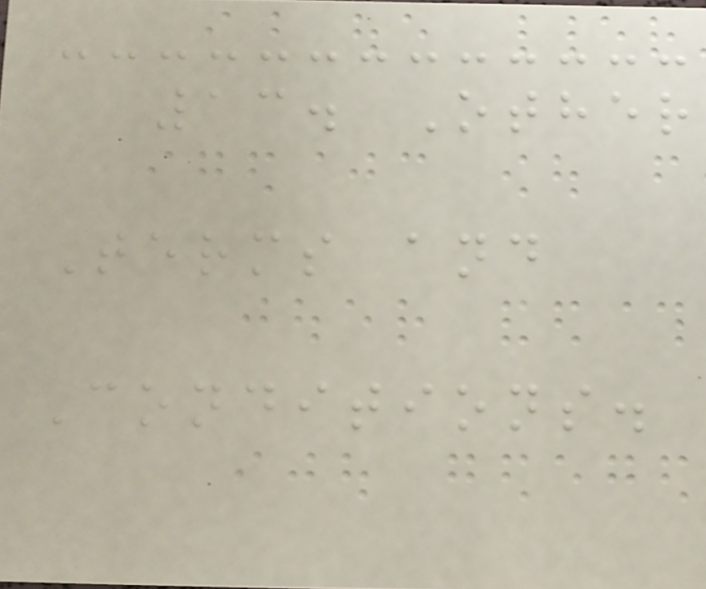13. Other
Terms and
Conditions.
